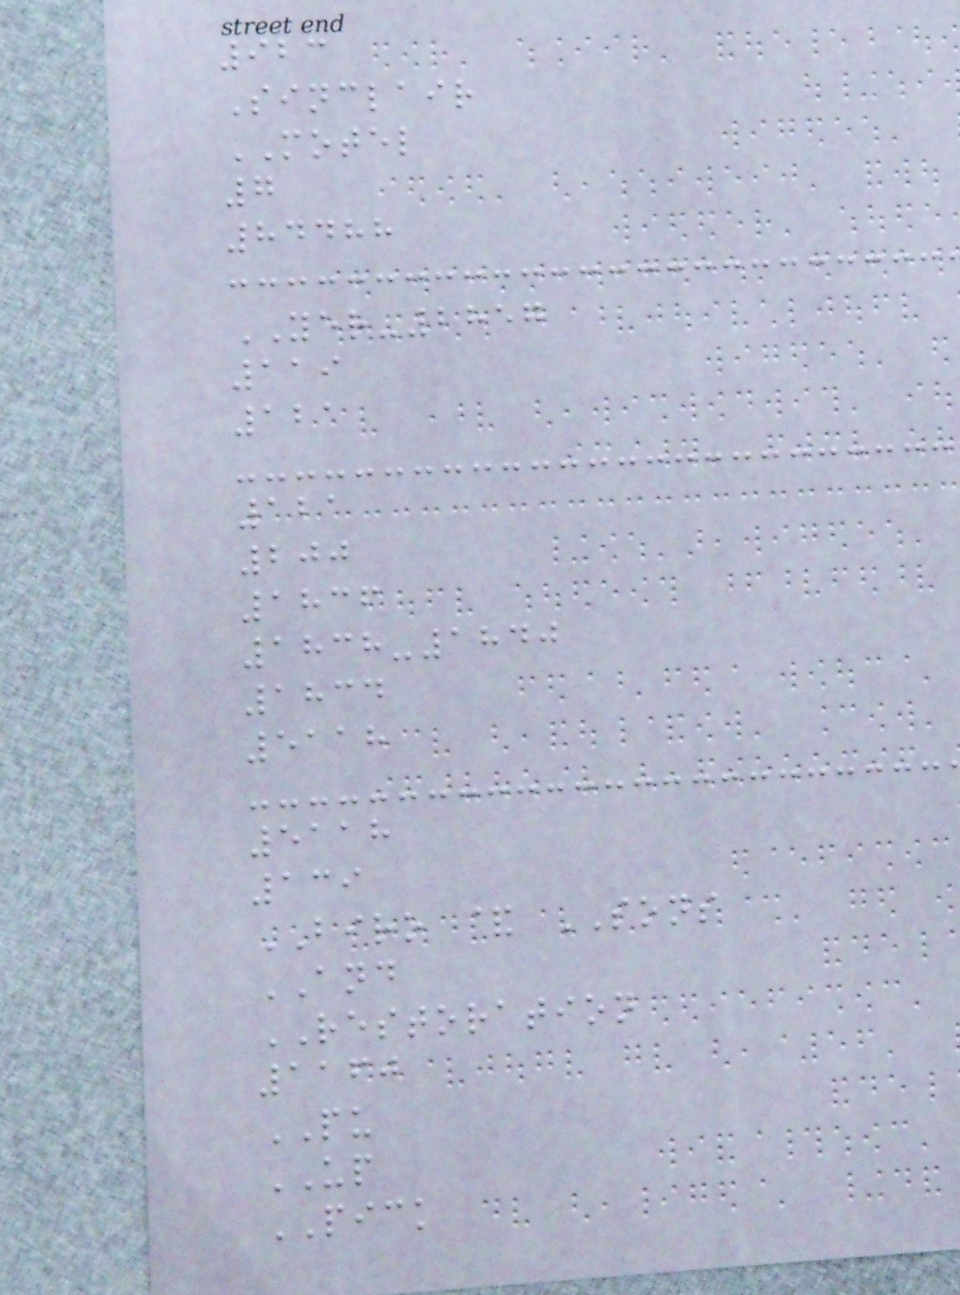923
Sinclair
MOTEL
7
84488
YER-2857
119
121
121
200
1836
1838-1840
1834
5118
5118
139
BIRO & SONS
AND
RESTORATION
1160
PU
UP
PICK
